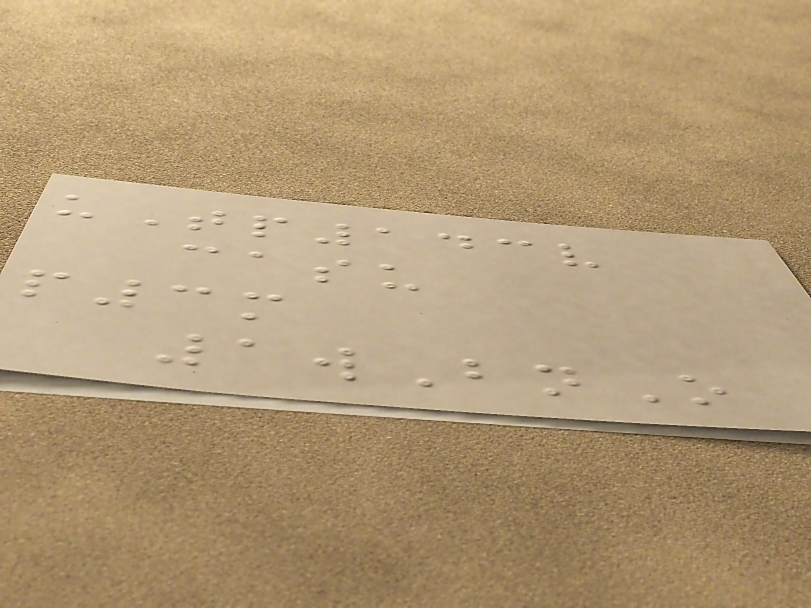uTp143v
casu
p3m
1wBnO
